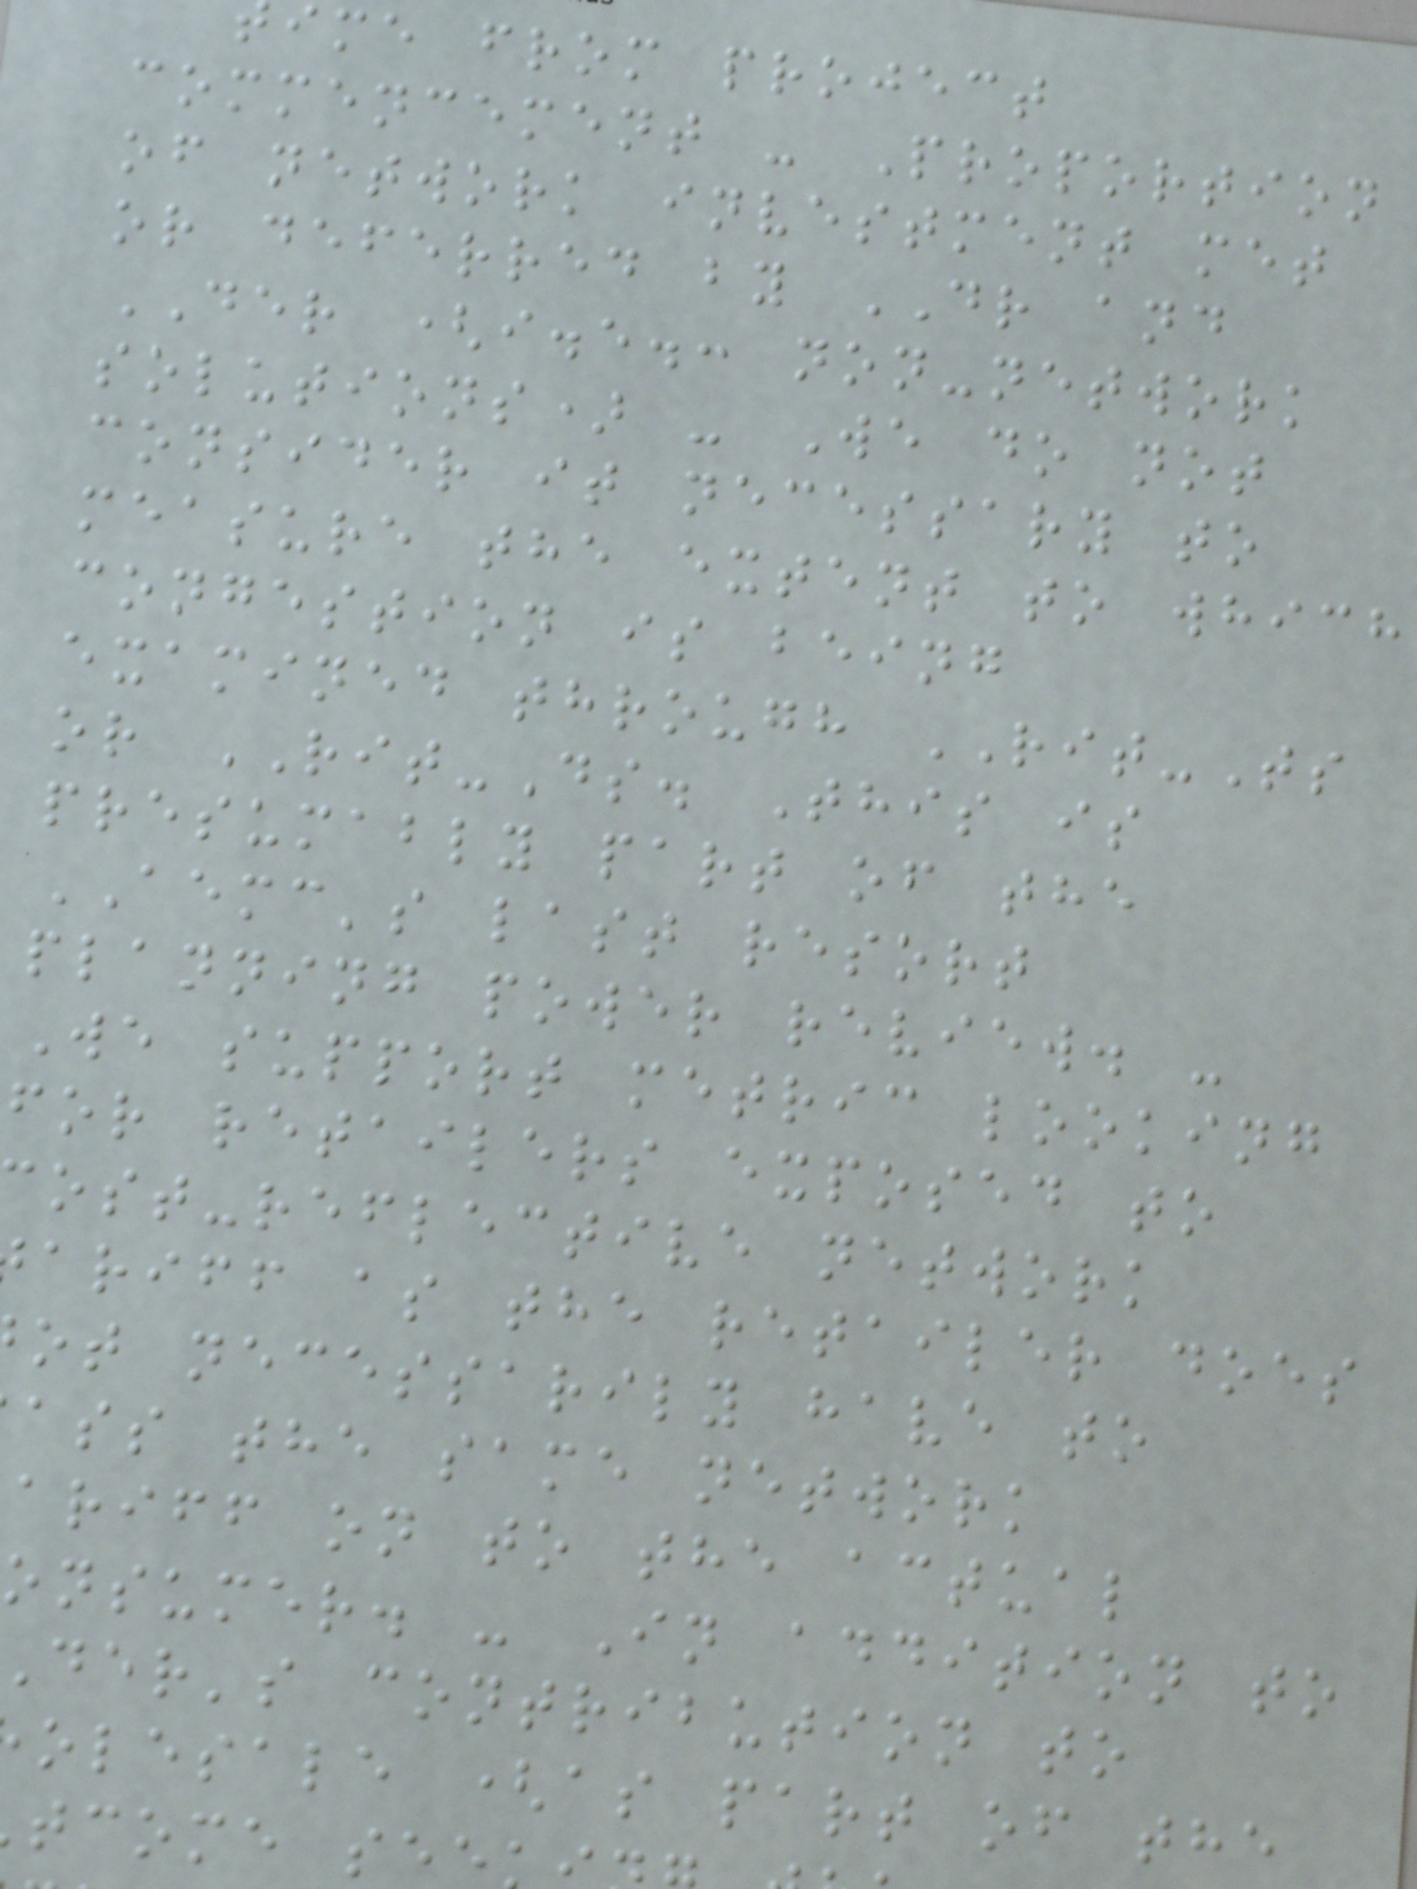ime from project
commencement - Proportion
of network investment met
or deferred by DR and
DER (i.e.: non-network
solutions) - We do not
consider it necessary to
measure the extent to which
congestion is being
examined through RIT-Ts
or RIT-Ds. This is
presumably part of the
AEMC's last resort
planning power review. -
We support metric looking
for retailers exposed to
ost-reflective network
ariff as the retailer does
ot necessarily have to
ass the same network
ariff on to the actual
onsumer. - In addition to
der's contribution to
olesale (as part of the
tcome see
